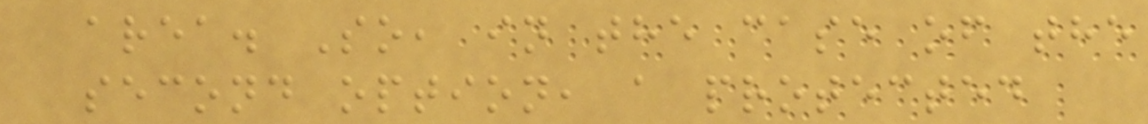area. So, in the case of the
second option, a protected
